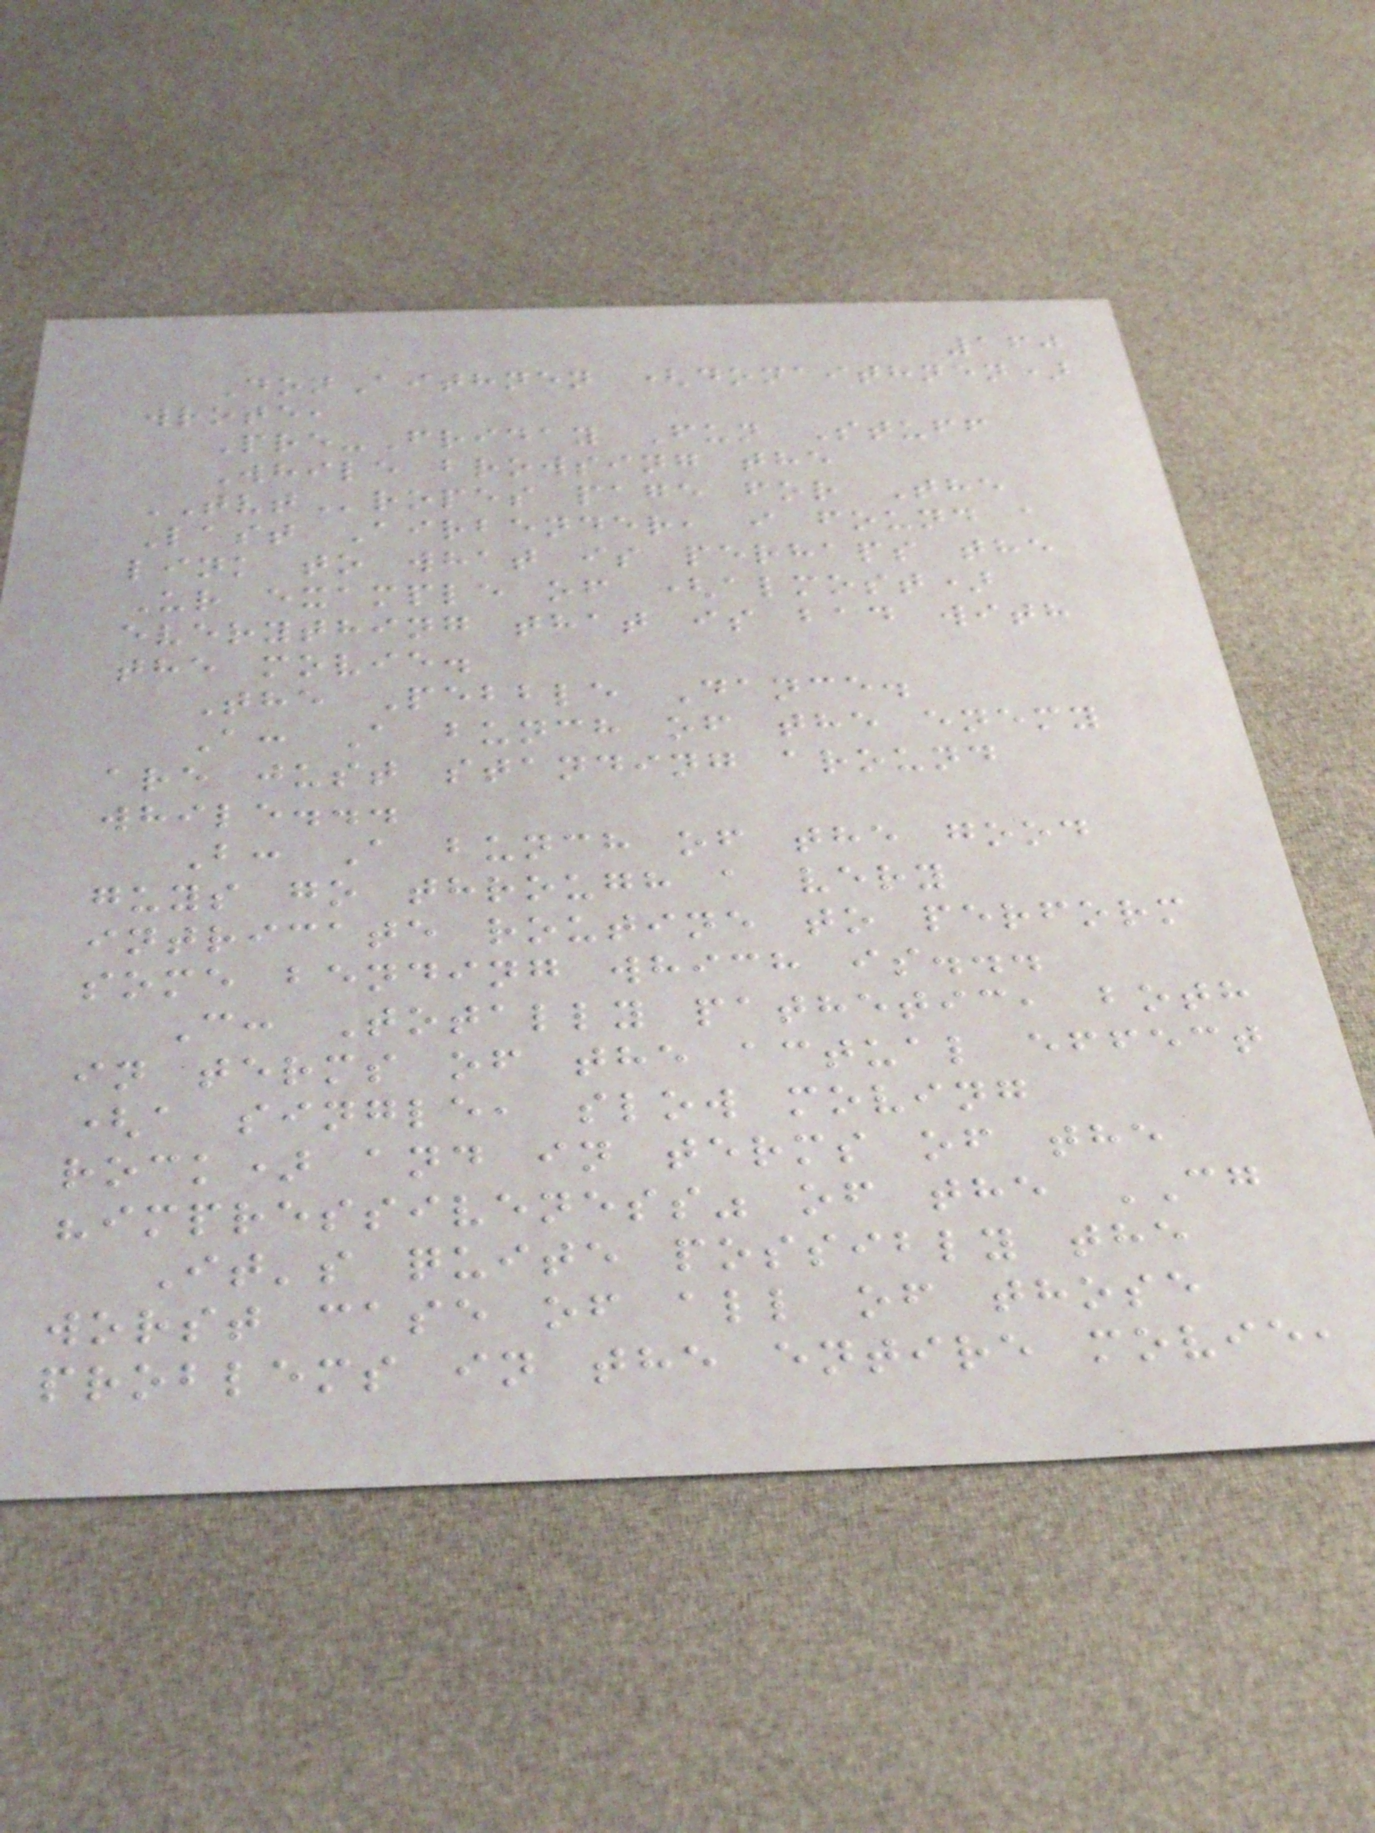160
DonAithnen (donaithnen)
wrote,
Pre-Friday Fun Stuff
While browsing the
TVTropes page for The
Last Airbender, i found a
link to what is perhaps the
Ur example of (almost)
everything that is bad with
the movie.
The Pebble Dance.
A: A bunch of the enemy
are just standing around
while...
B: A bunch of the good
guys go through a very
intricate routine to perform
some bending which is...
C: Totally pathetic, both
in terms of the actual effect
(a single, slow moving
rock) and in terms of the
"impressiveness" of the CG
It's quite possibly the
worst case of all of those
problems in the entire movie,
